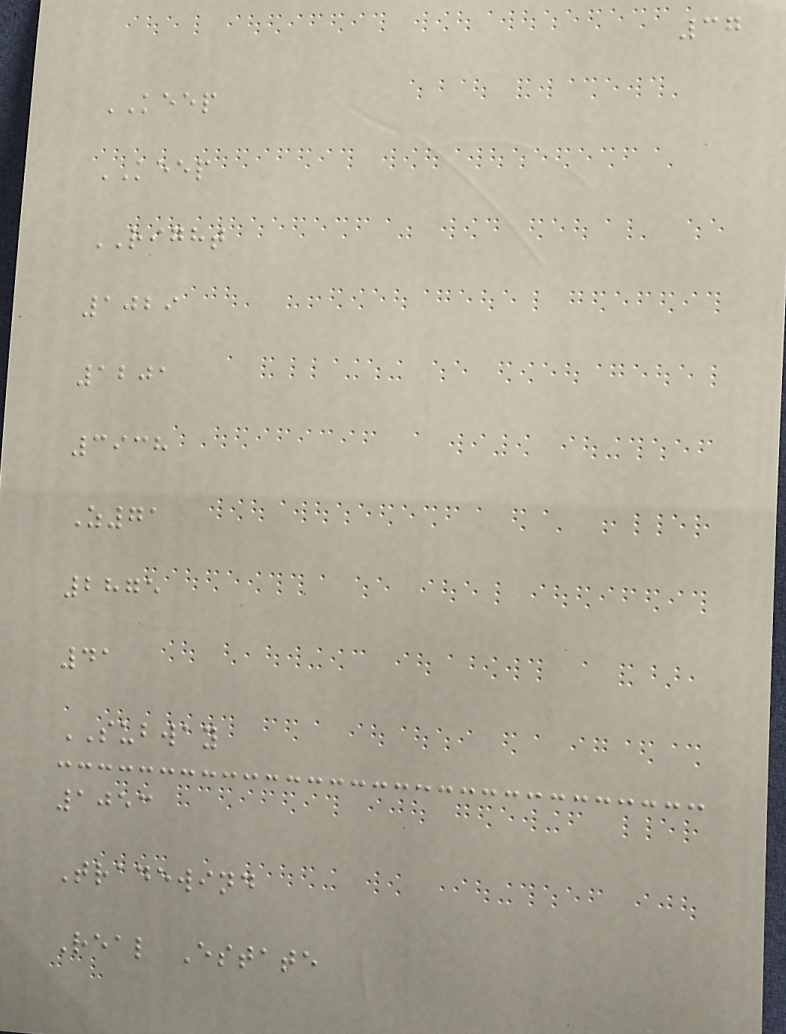37
KEEP
KEEP
RIGHT
1029
1201
3938
Z71
2875
41
SUBWAY
1053
Tradewind
Real Estate
